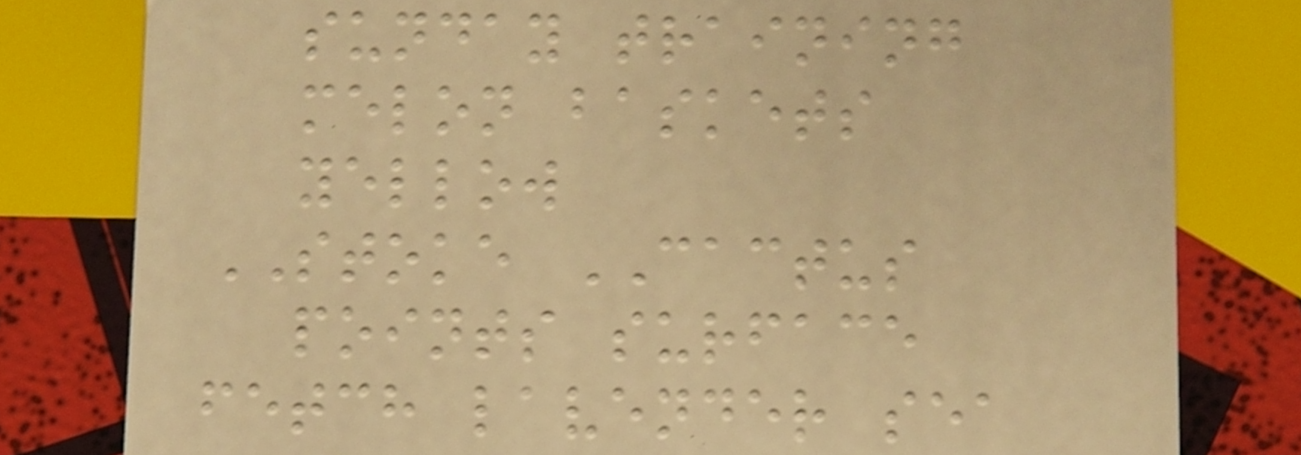sunday training
melon baskets
yellow
STOKE CACTUS
points surface
fetch lavender sea
